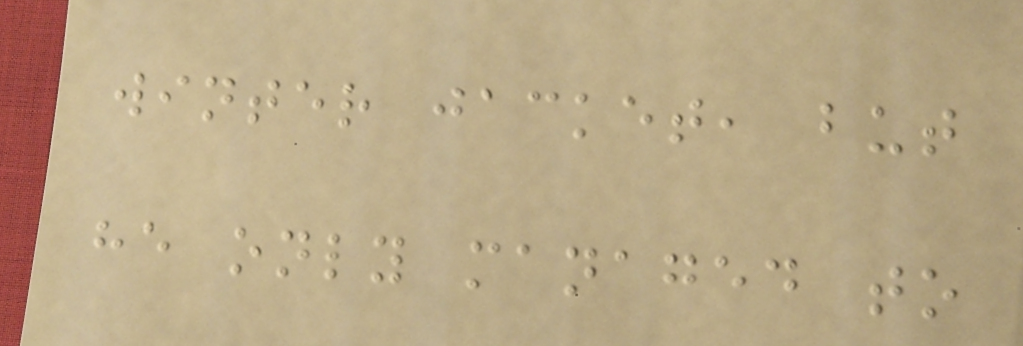winter jacket, but
he only managed to
